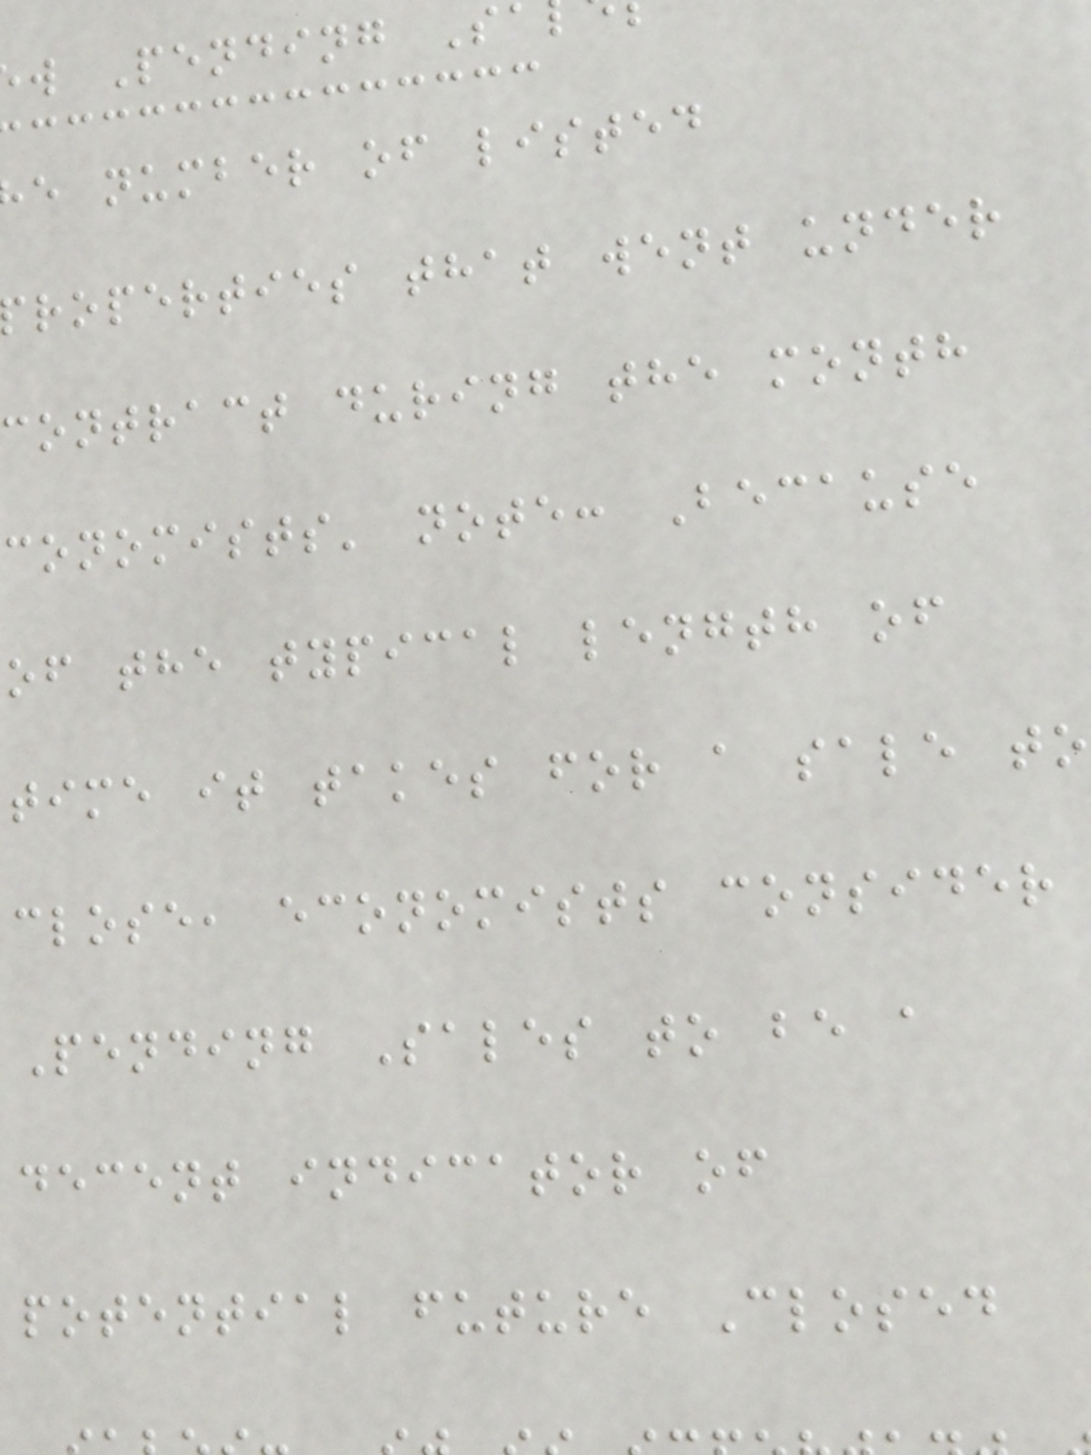w Pending S
e number of listed
roperties that went under
contract during the month
conomists' note: Because
of the typical length of
time it takes for a sale to
close, economists consider
Pending Sales to be a
decent indicator of
potential future Closed
